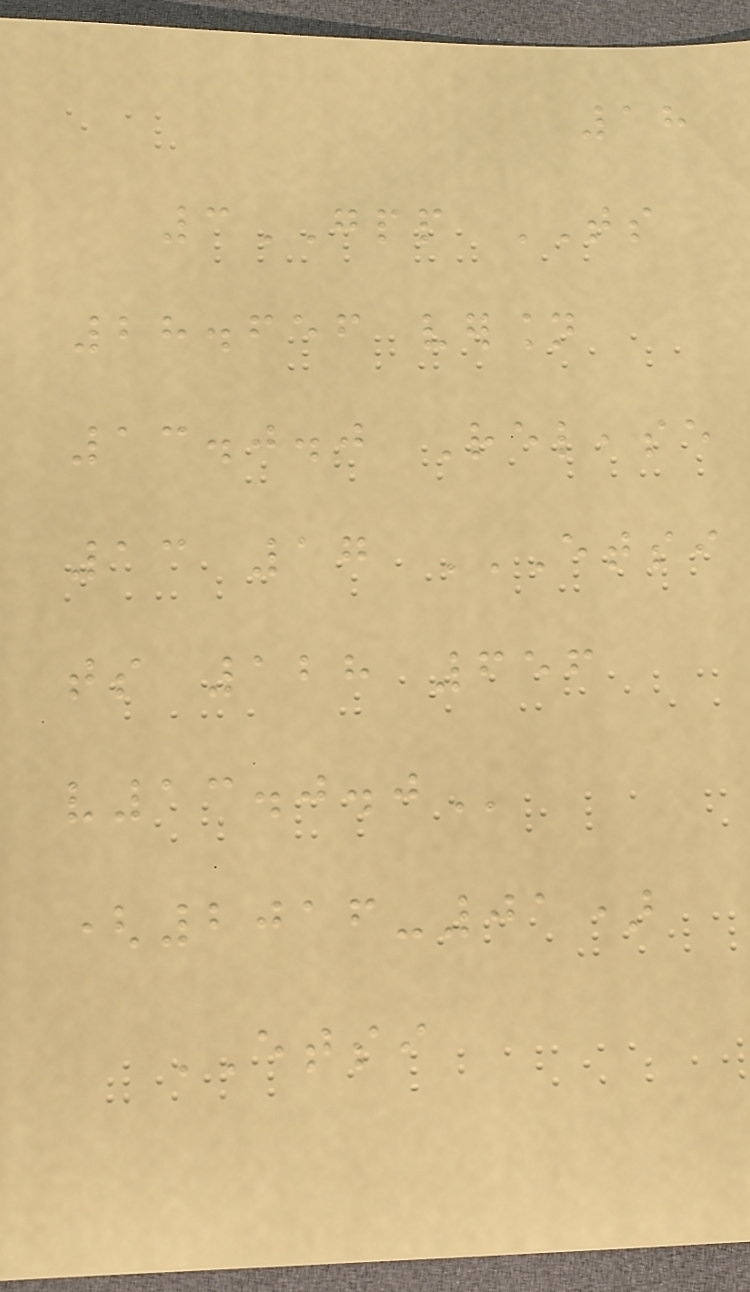18
3GPP TS
28.656 version
13.0.0 Release
13 17 ETSI
TS 128 656
V13.0.0
(2016-01)
ETSI
